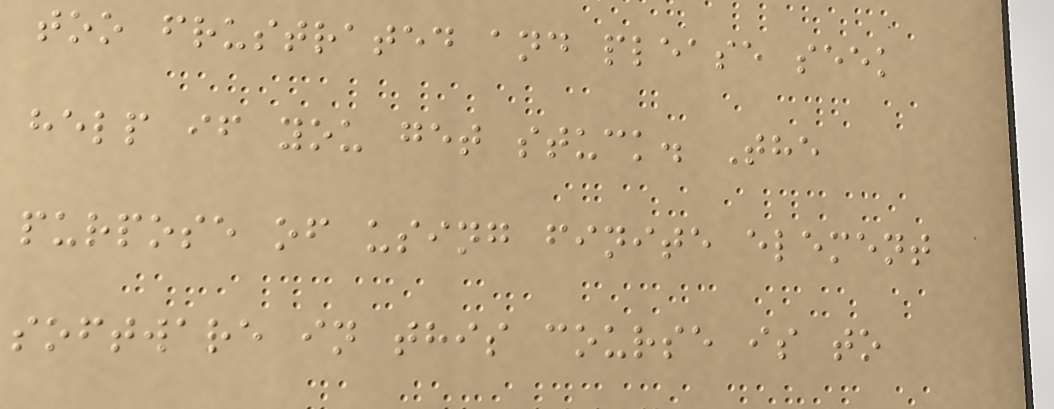too frustrated and please seek
help if you get stuck. The
purpose of using finite element
software in this course is to
